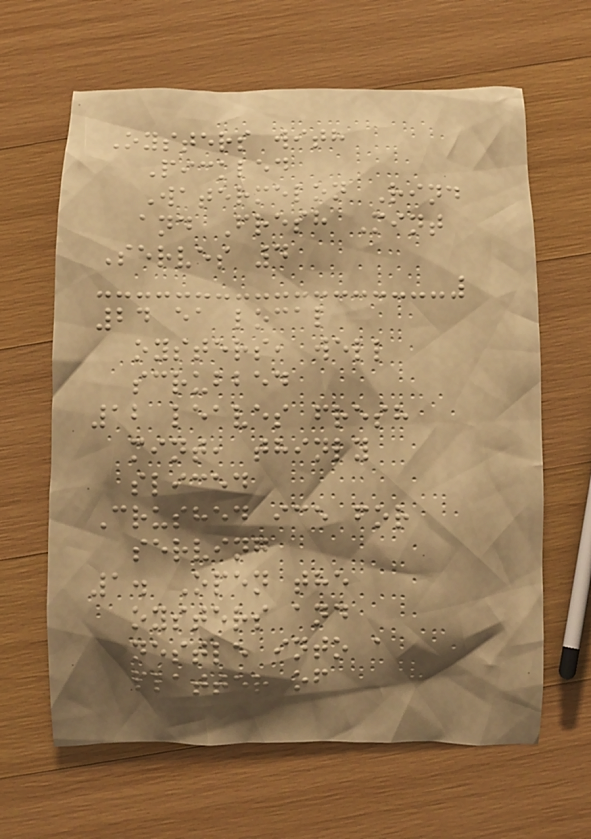Oysters with
Pickled
Watermelon Rind
and Fresh Mint
Serves 4
24 ea local
oysters, well
scrubbed
12 leaves fresh
mint, thinly
sliced
Crushed ice for
serving
1. Open the
oysters and
nestle into a
platter of
